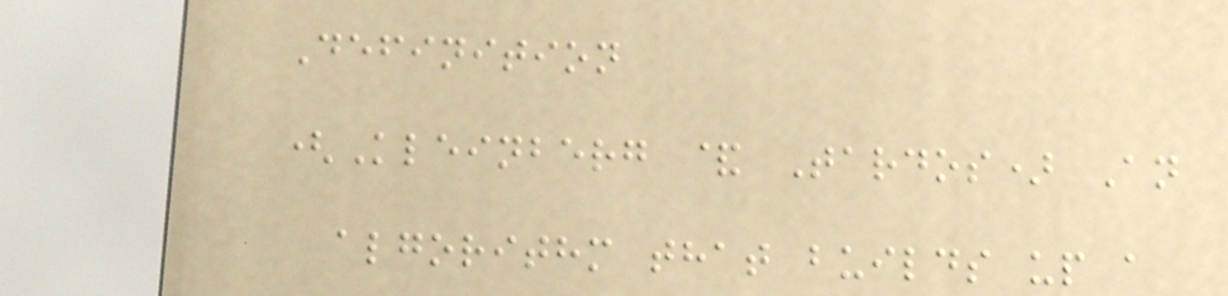Definition
(Kleinberg & Tardos) An
algorithm that builds up a
